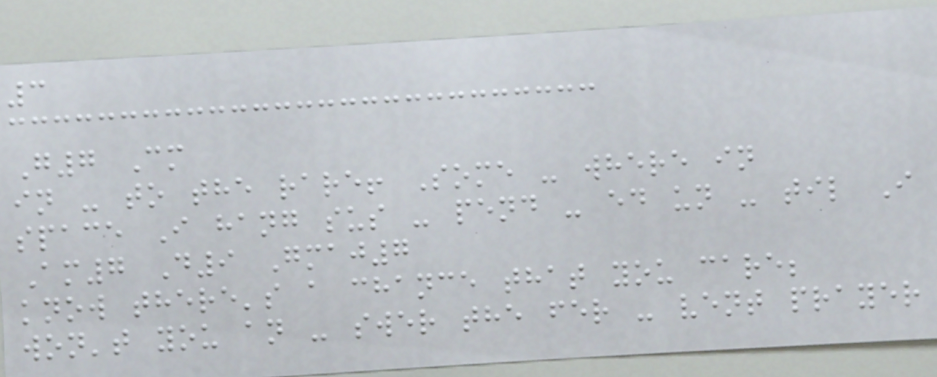3
G7 Cm
in - to the rare! Some - where in
space I hang sus - pend - ed un - til I
Am7 D9 Gmaj7
know there's a chance that you care;
won't you an - swer the fer - vent prayer
